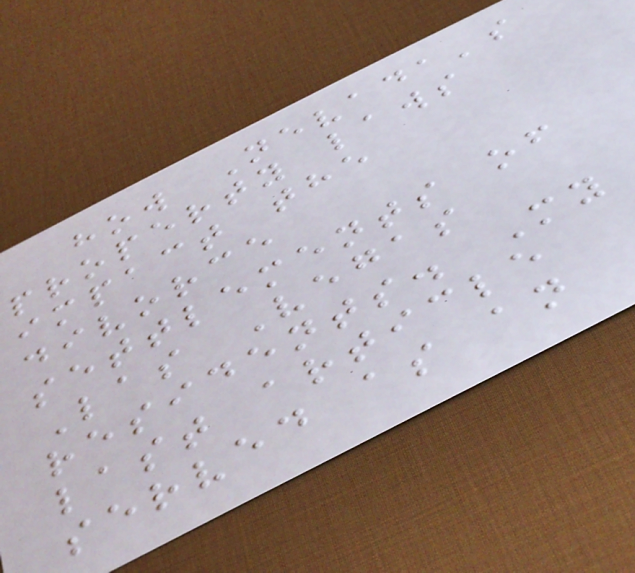how Nevada's
property laws
impact the
divorce
settlements of
Las Vegas
residents. My
last article
served as an
